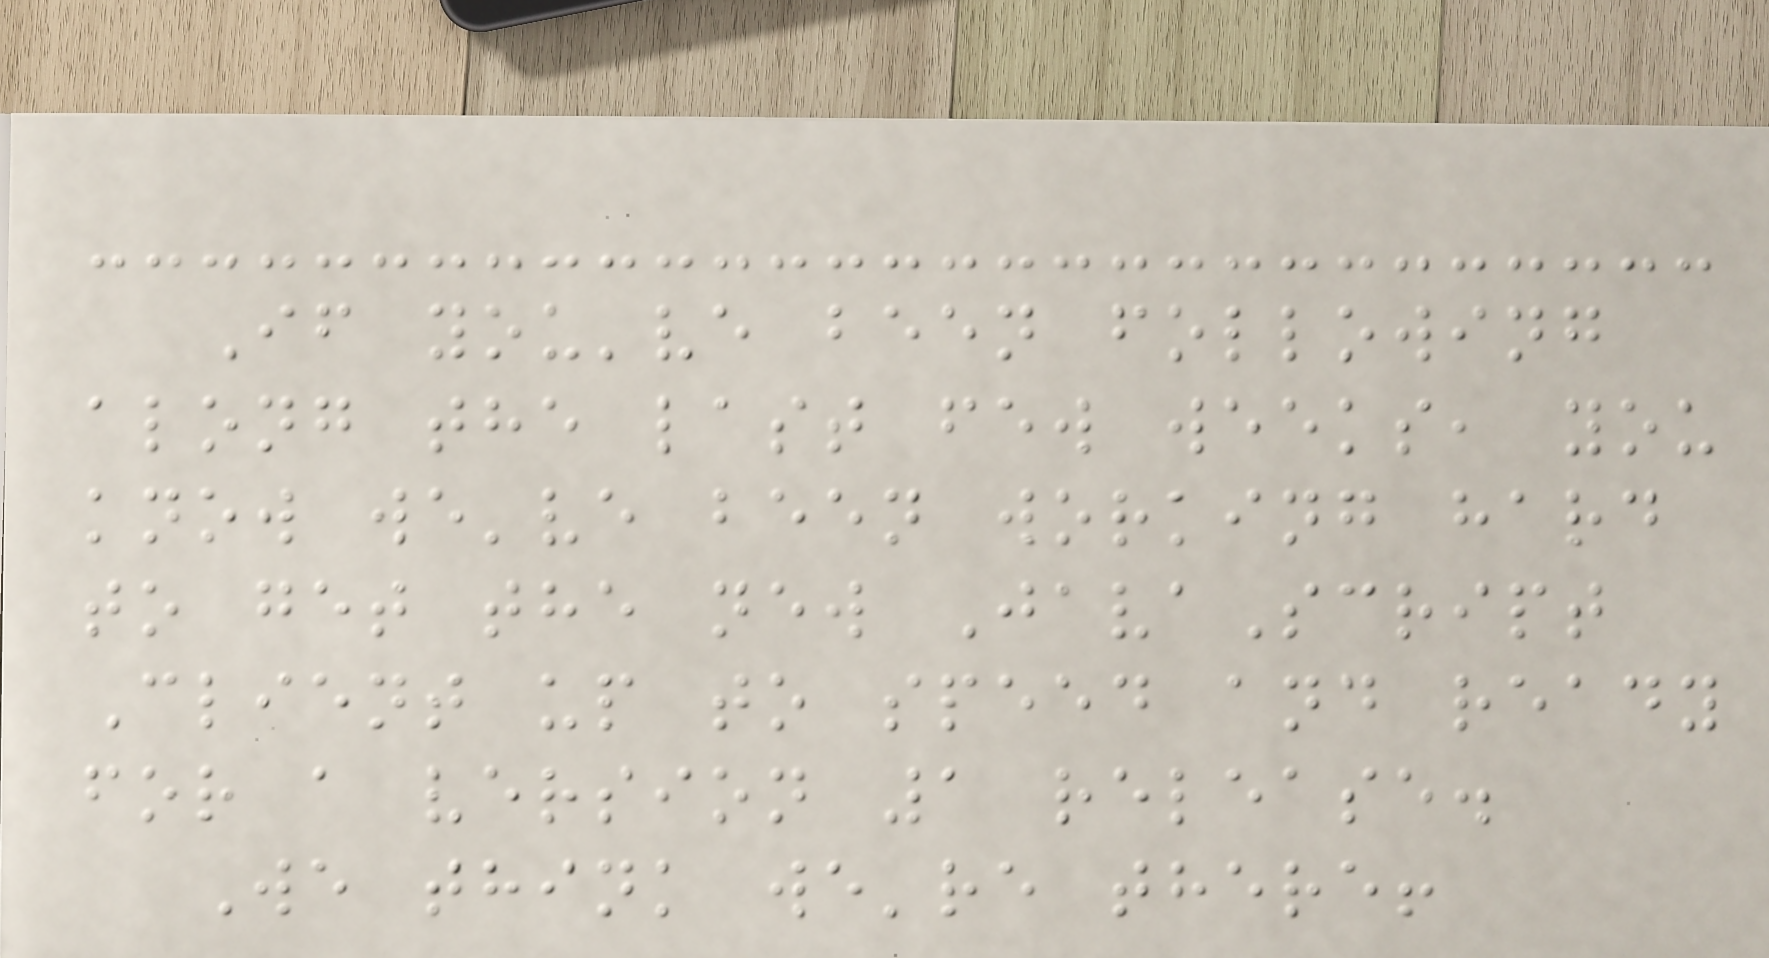If you've been following
along the last few weeks, you
know we've been working hard
to get the new JavaScript
Client up to speed and ready
for a version 1 release.
We think we're there!
